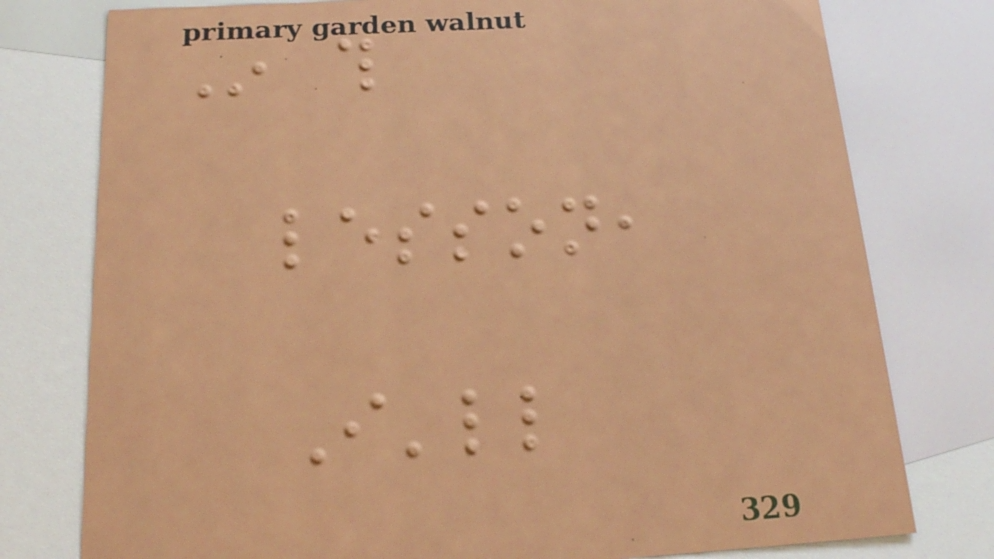In this
lesson,
I'll
